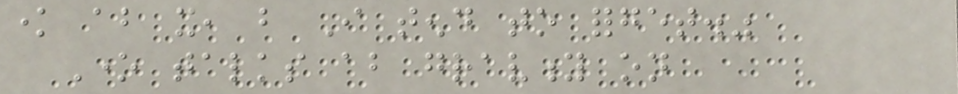know about it, but I tend to forget."
One talks about gravity on
